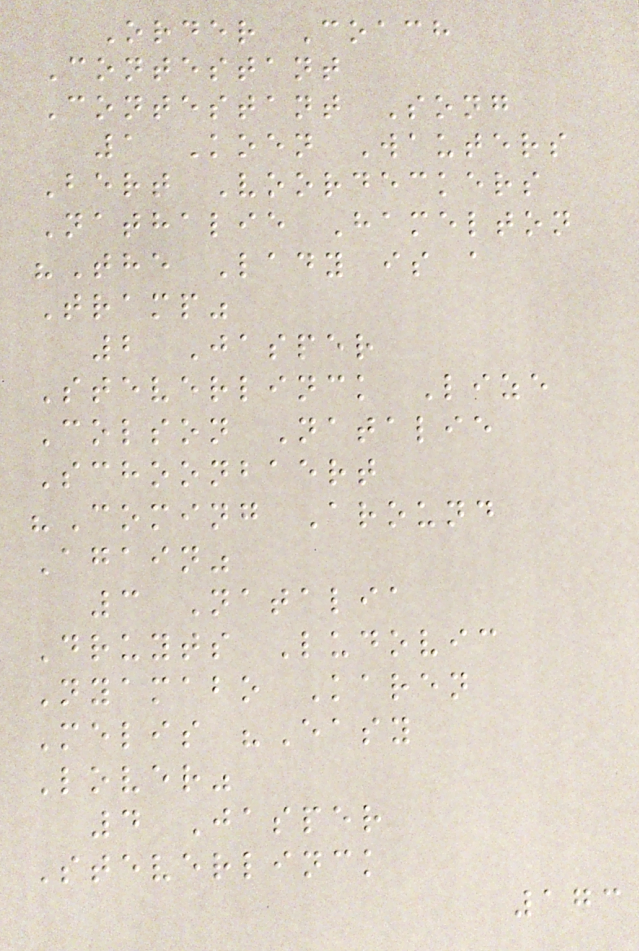Order Coach
Contestant
Contestant Song
1 Koen Wauters
Bert Voordeckers
Nathalie Hamelton
"The Lady is a
Tramp"
2 Jasper
Steverlinck Lize
Colson Natalie
Schoonbaert
"Coming Around
Again"
3 Natalia
Druyts Ludovic
Nyamabo Karen
Melis "Easy
Lover"
4 Jasper
Steverlinck
173
